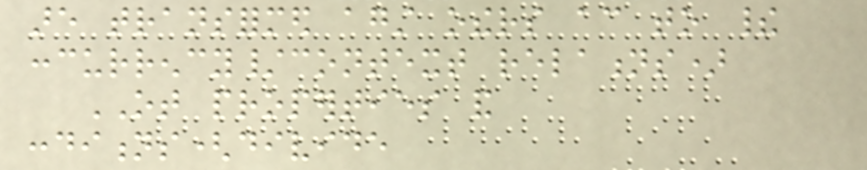are transformed against others according to their
concurrency/context relations)
OT properties and
conditions(divide
